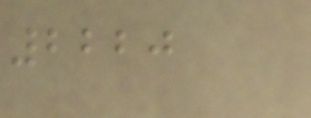2220
